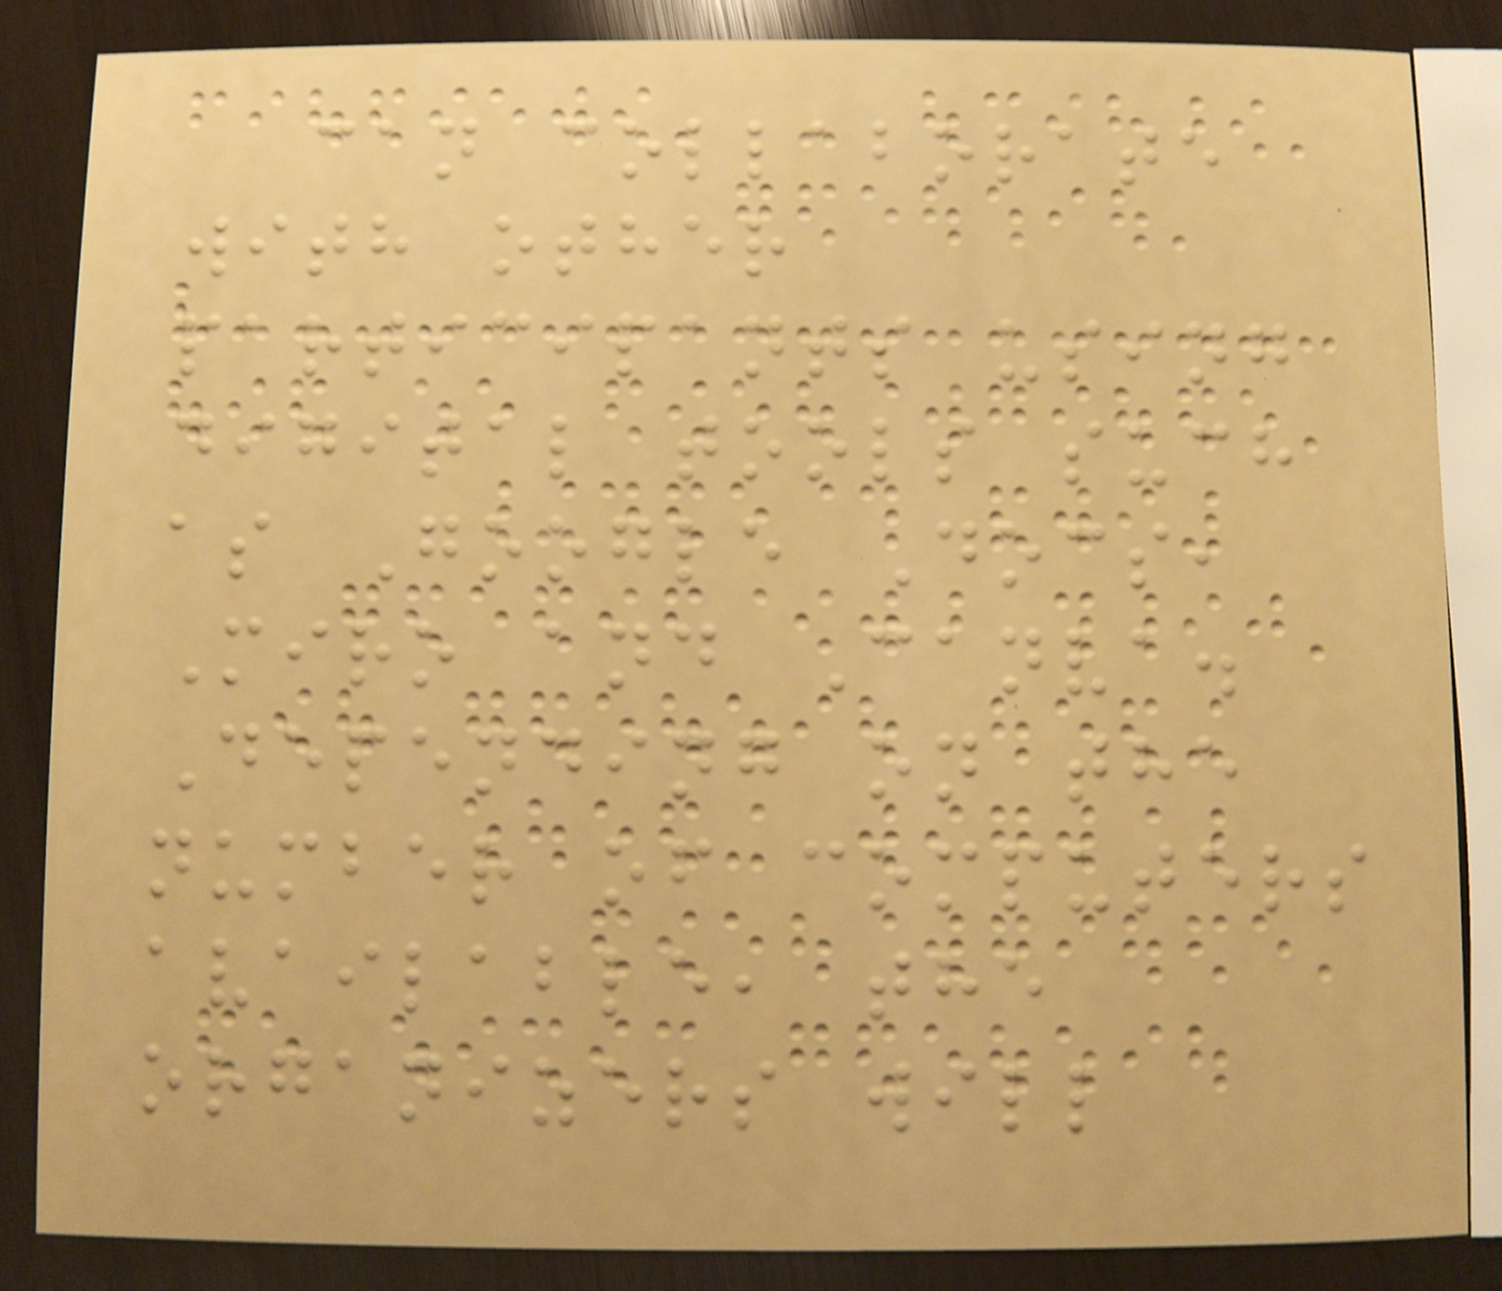can collaborate
with other
participants using
digital tools such
as Google Docs,
Miro and Canva.
Depending on the
number of computers
available, the
organizers will
